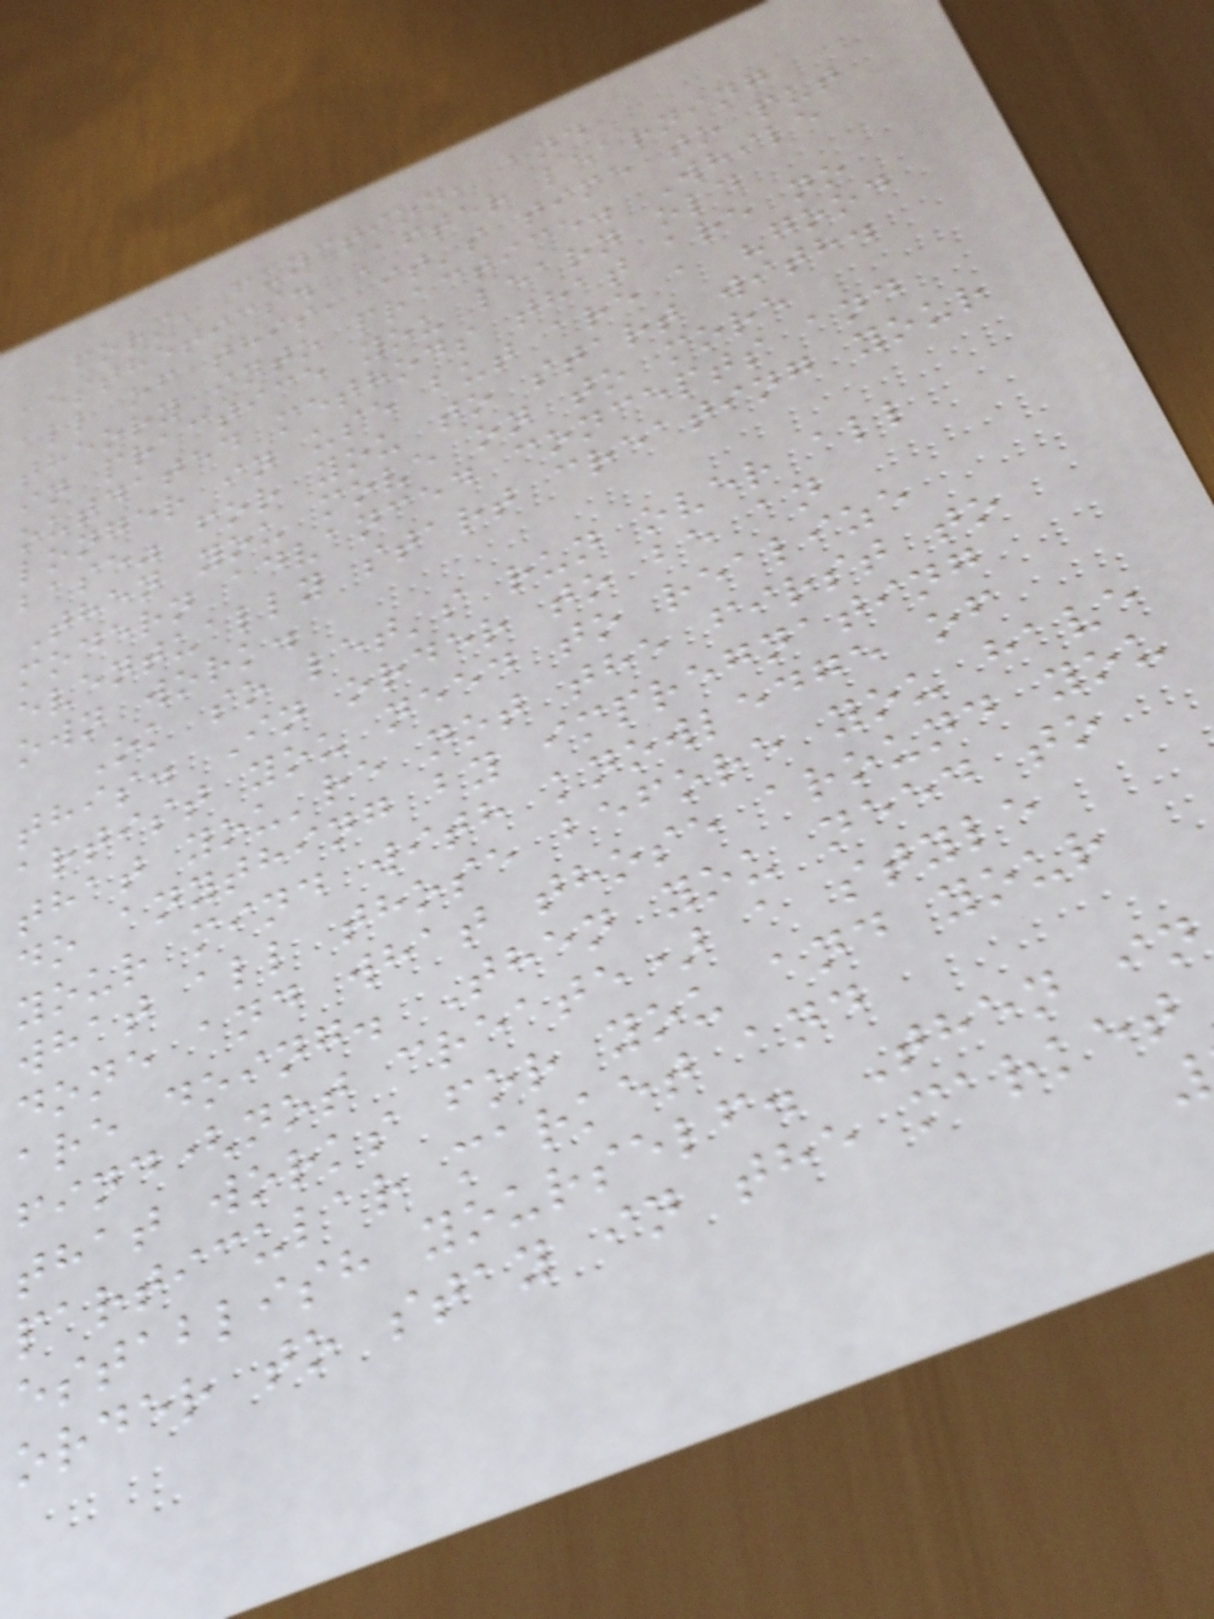form, function, and
aesthetics. After learning
all of this, it's time to put
theory into practice. While
in practice you learn old
outdated methods that are no
longer in use but are a "good
base" for you to start with.
Then you move on to more
modern advanced concepts and
eventually start creating your
own work.
Ok so let's run over all
this. In order to be an
artist you need to realize
that you're not the first to
do anything by impregnating
your mind with knowledge of
what all those before you have
done and what those around you
are doing. Then you need to
find(not create) a style
that works for you and your
particular market and
establish yourself. Then in
order to stay in the market
